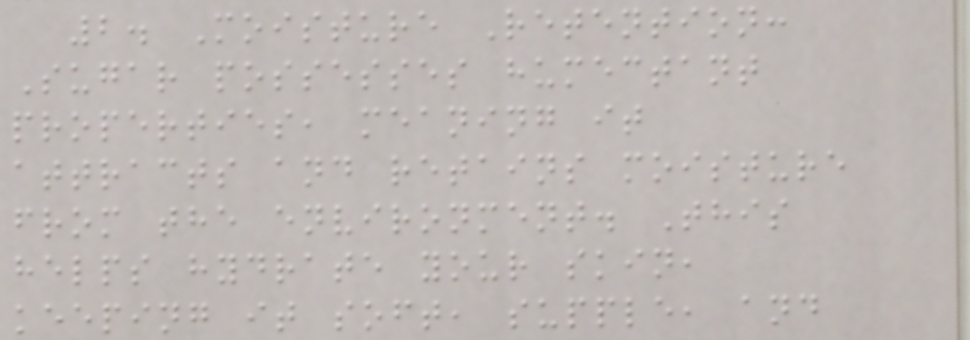2. Moisture Retention:
Sugar possesses humectant
properties, meaning it
attracts and retains moisture
from the environment. This
helps hydrate your skin,
keeping it soft, supple, and
